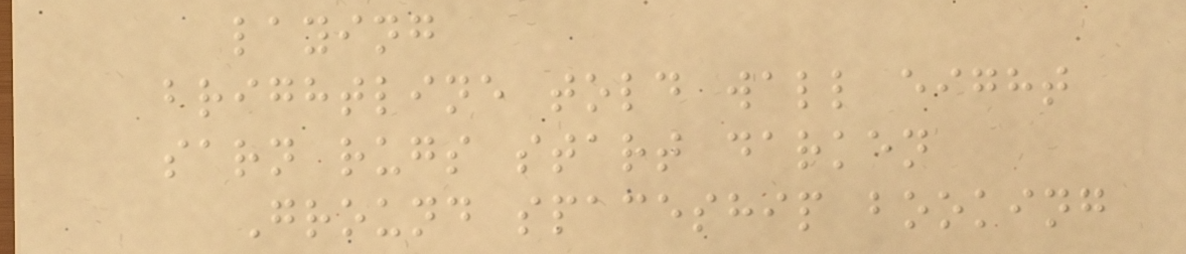laying
brightline told wall eight
sarn rugs start darken
Ground spaceship booking
